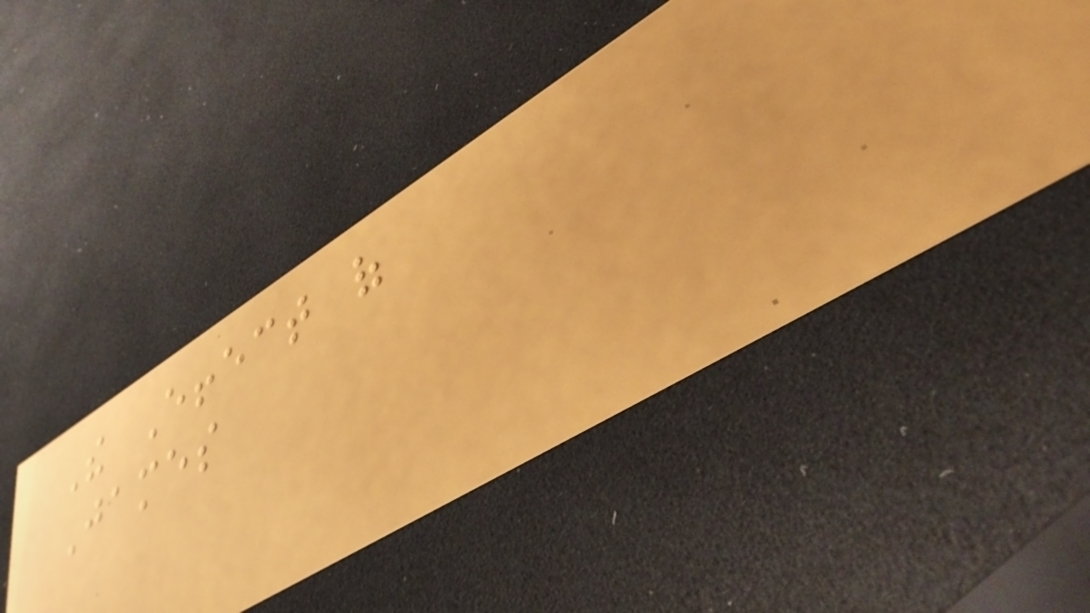The Effect of
James
